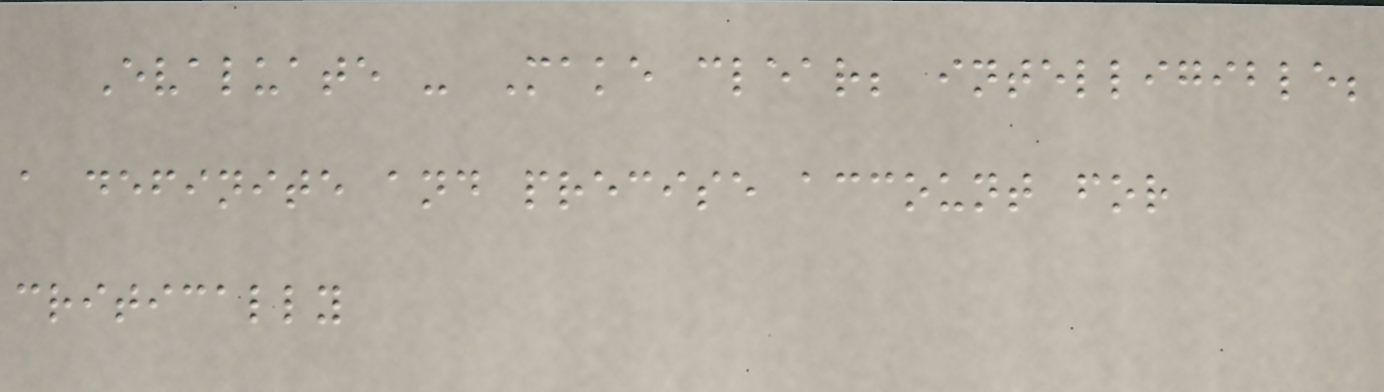Evaluate - Make clear; intelligible;
a definite and precise account for
critically
